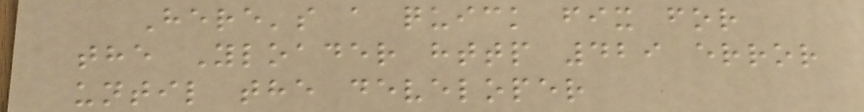Here's a quick fix for
the Yloader http 429 error
until the developer
